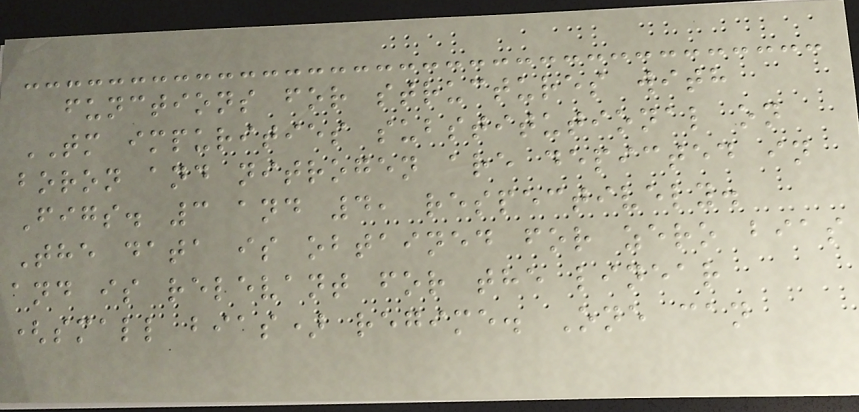functions for structures with
TM impurities substitutional on
boron and nitrogen are depicted in
Figs. 3 and 4, respectively.
The data is obtained for zero bias
and is relevant for the linear
(small bias) regime. One can
